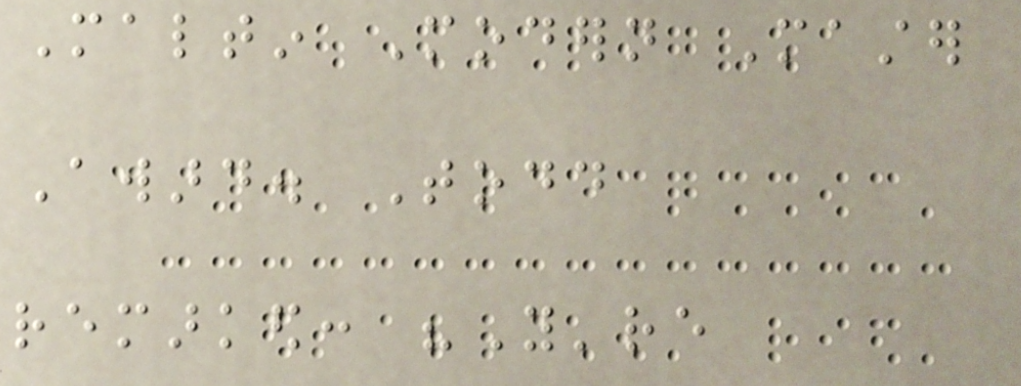Maltin Modern Master
Award. Todd
remarked: "You're
